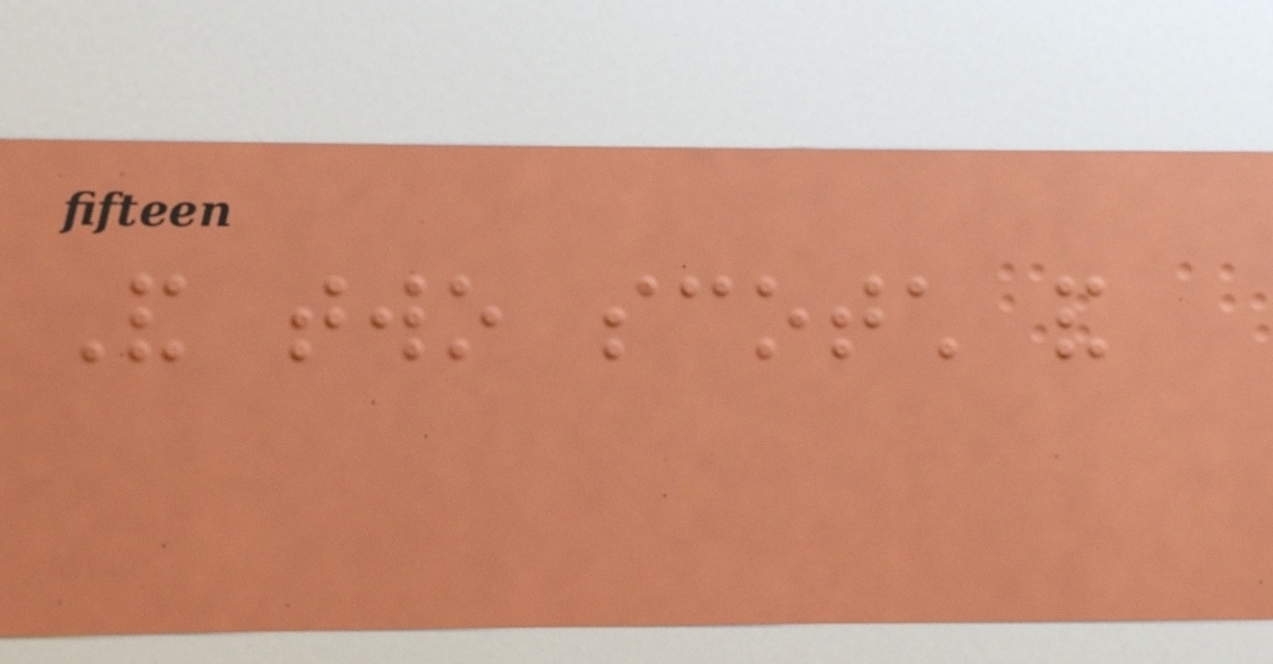And two scotch and
